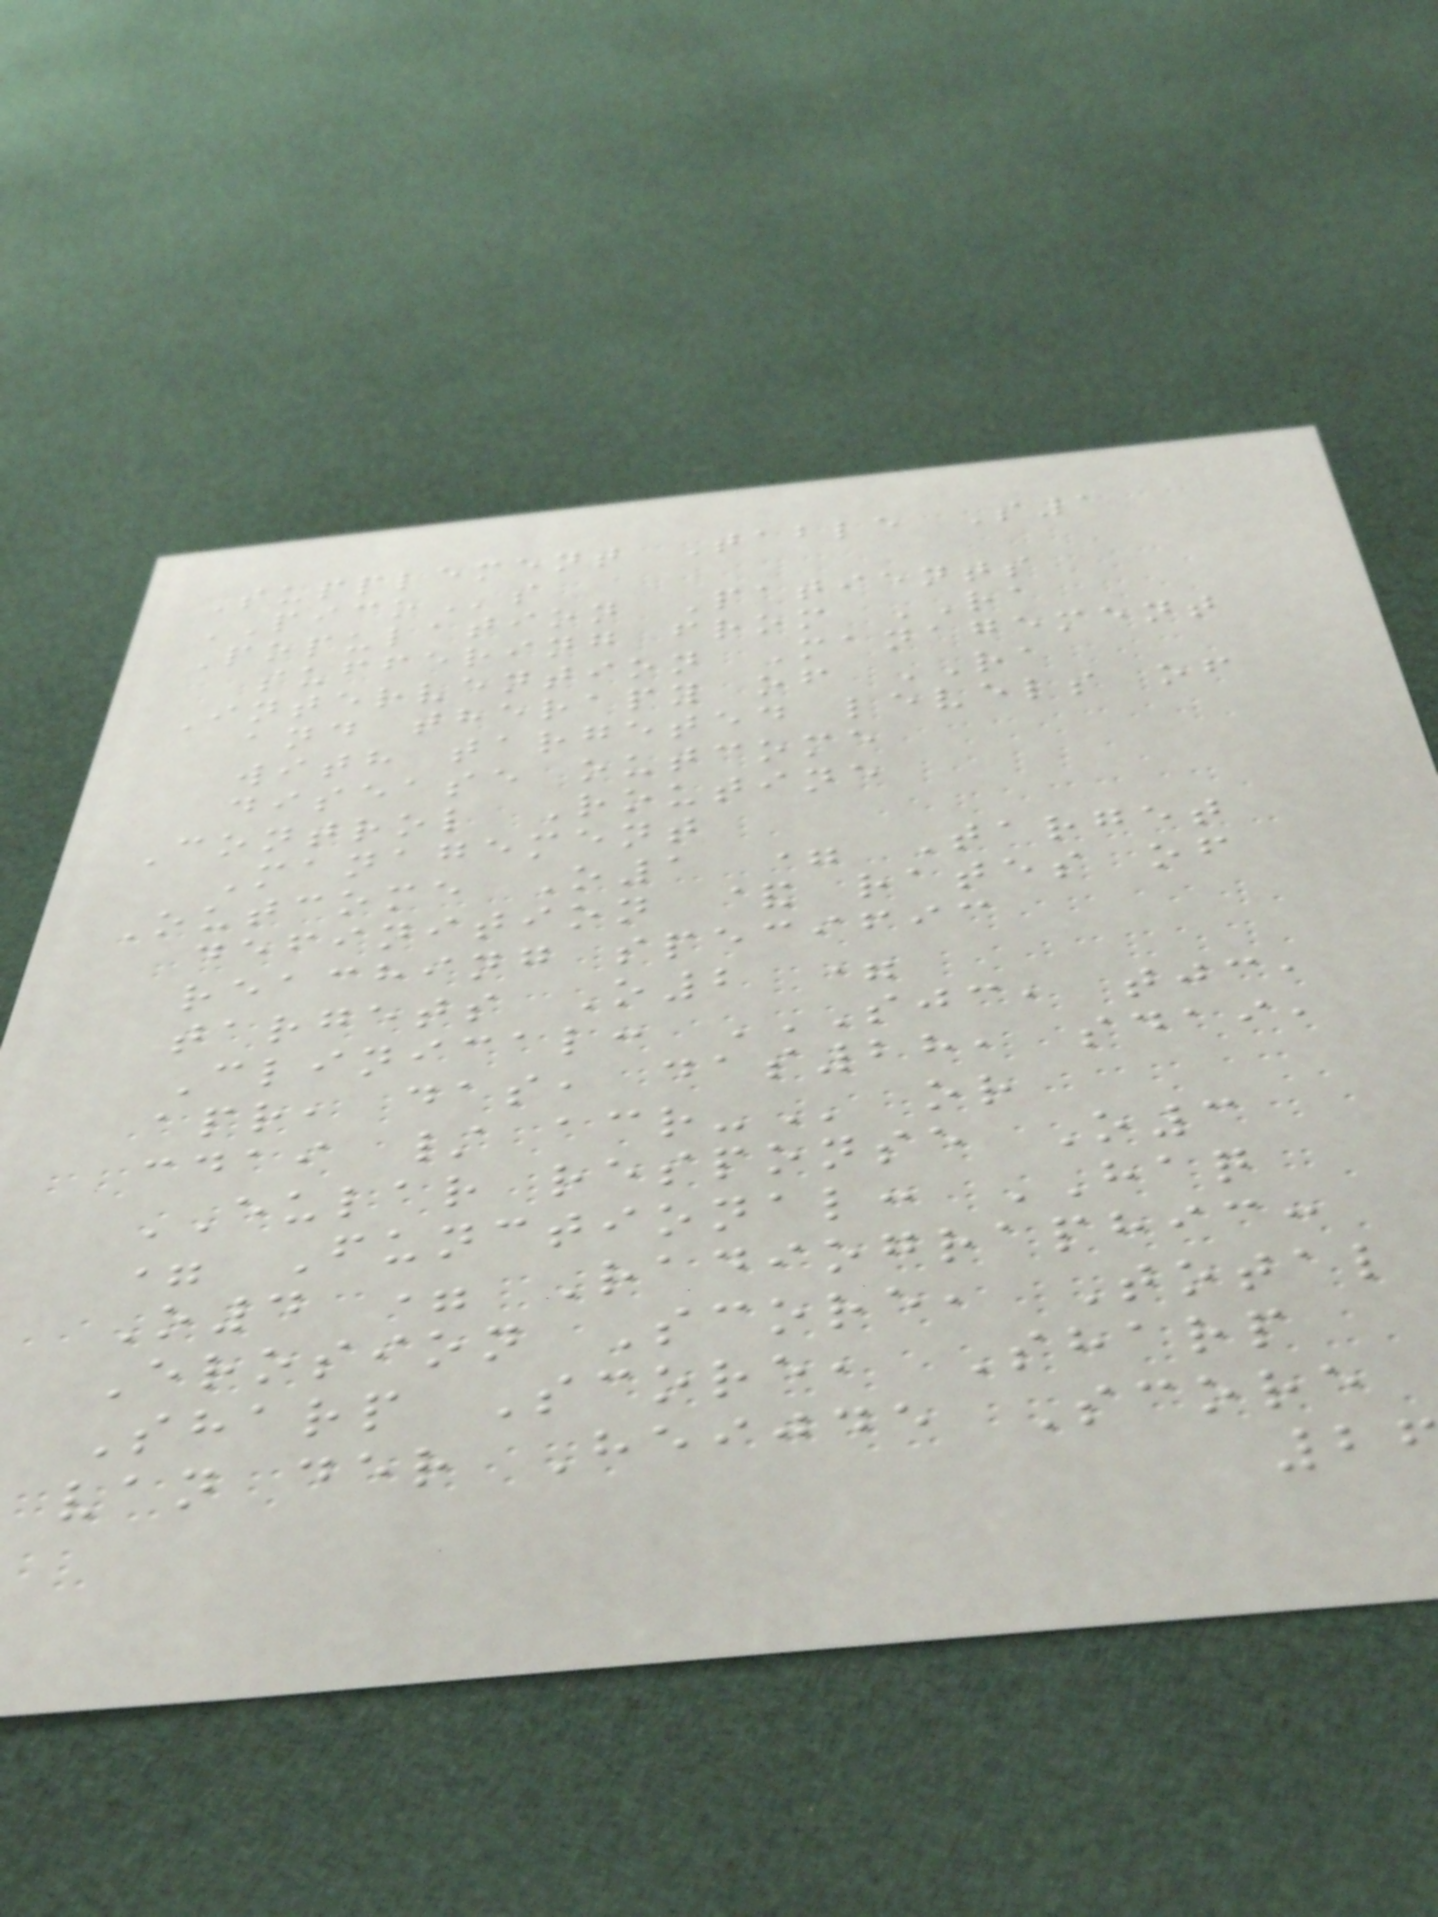Supplement Table S1
PICOs
Population Patients
suffering from RA
Intervention Management
and therapy of RA
with targeted levels of
disease outcome
Control Routine
Management
Outcome O1 = Target
definition & rates of
reaching specific
targets O2 =
Clinical: SJC, TJC,
apr, das, das28, sdai,
cdai /
EULAR response O3
= Functional: HAQ
O4 = Radiographic:
Erosion Score, Total
Sharp Score, Sharp
van der Heijde Score
